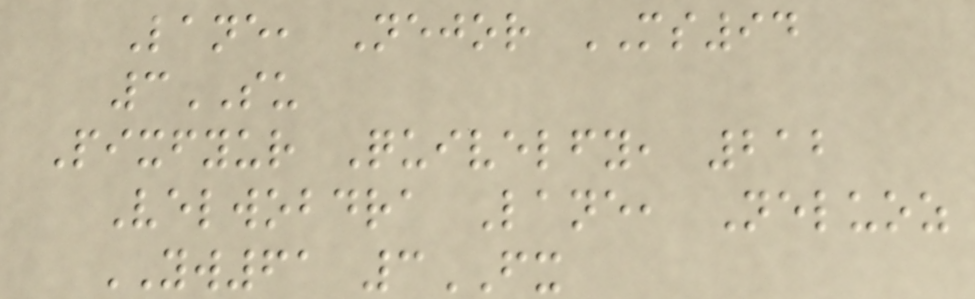Lane, Nejor MS94
3SU
Pixfyur Quivelfy, 212
Velwobdra Lane, Neluoz
YW61 3FX
